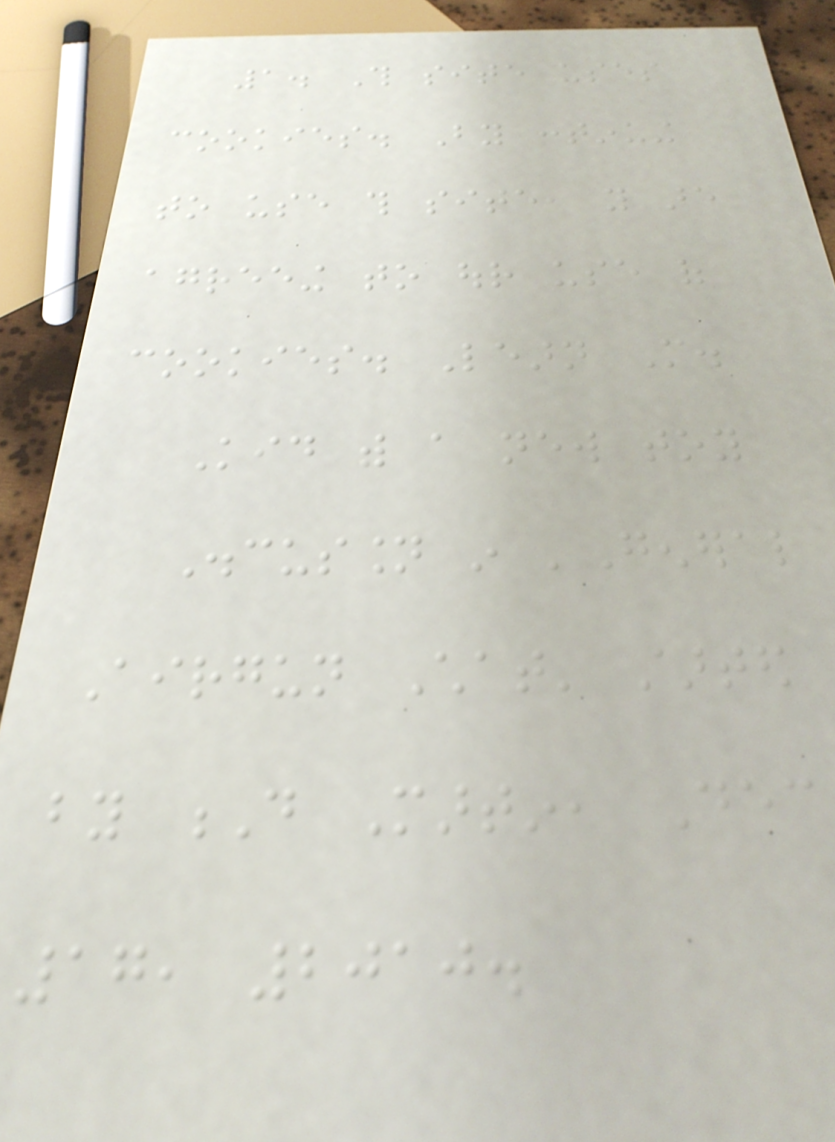1. This site uses
cookies. By continuing
to use this site, you are
agreeing to our use of
cookies. Learn More.
Kid with a new toy
Discussion in 'General
Airgun Chat' started
by D Martin, Dec
17, 2010.
